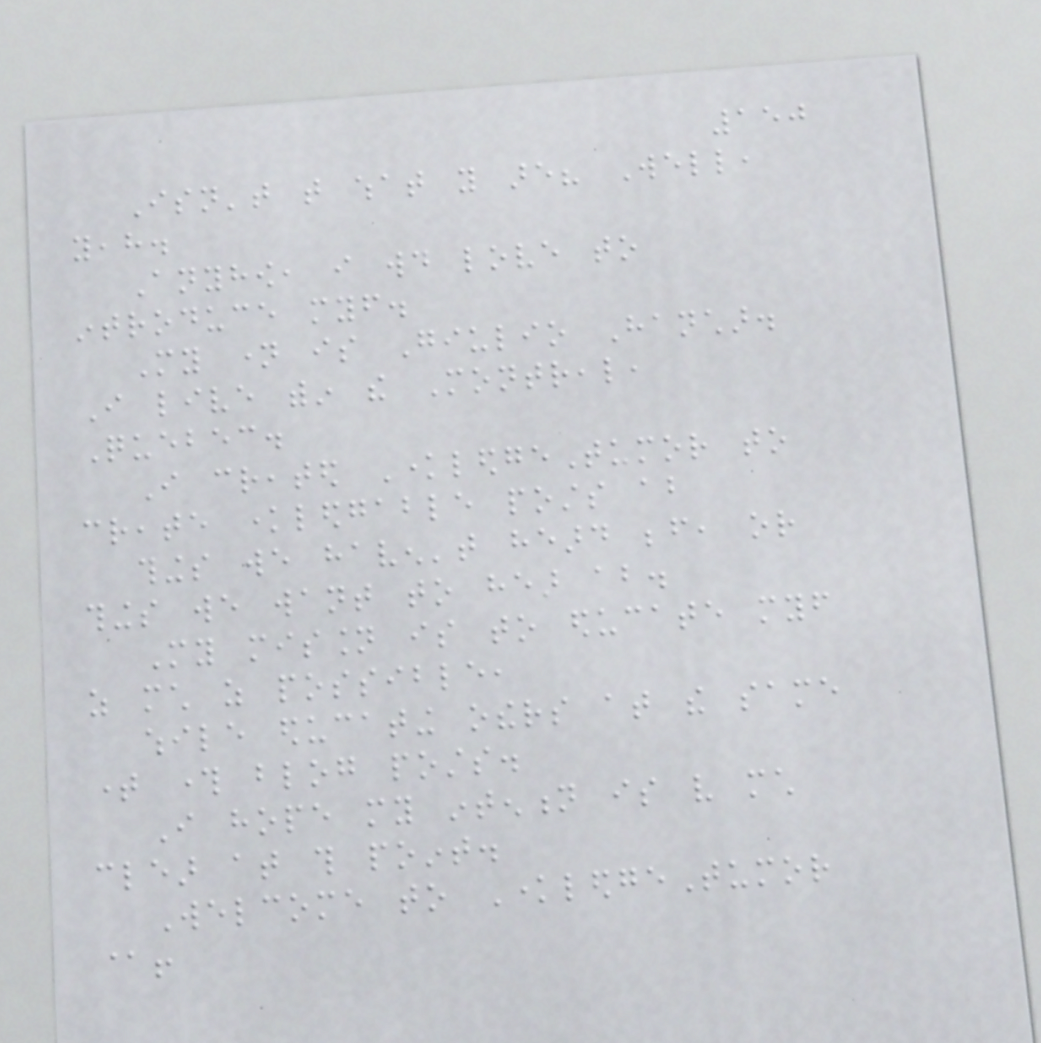150
Isn't that what you are? Well,
yeah.
Anyhow, i would love to
introduce myself.
My name is Giulio Hanchar.
I live within the Montreal,
Quebec.
I created KnowledgeTumor to
create knowledgable posts about
things we haven't heard before, or
things we want to hear about.
My mission is to educate myself
as much as possible,
while educating others at the same
time through blog posts.
I hope my intention is very much
clear at this point.
Welcome to KnowledgeTumor
@!
